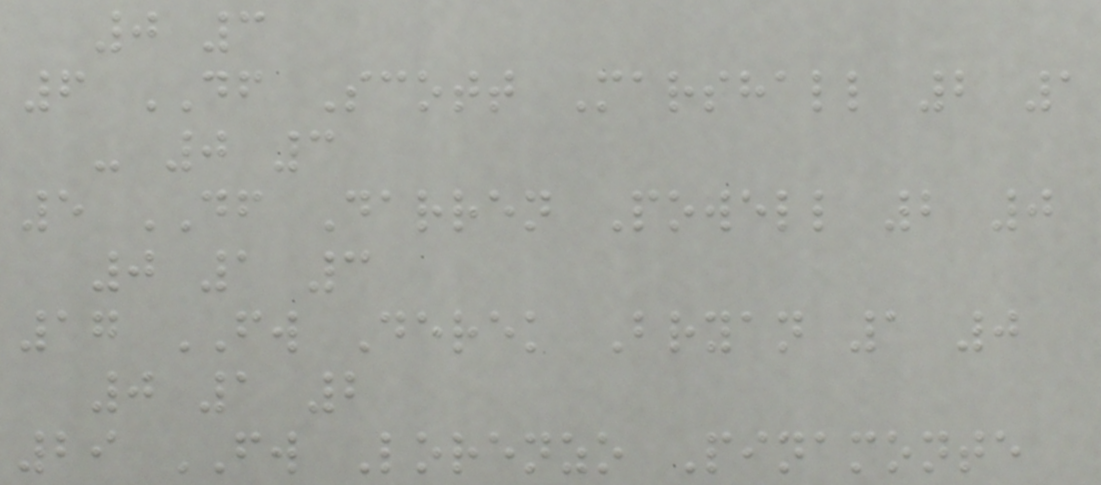0 3
6 DF Scott Marshall 2 1
- 0 3
5 DF Darren Powell 2 0
0 1 3
17 FW Derek Bryan 1 0
0 1 2
29 FW Lorenzo Pinamonte
